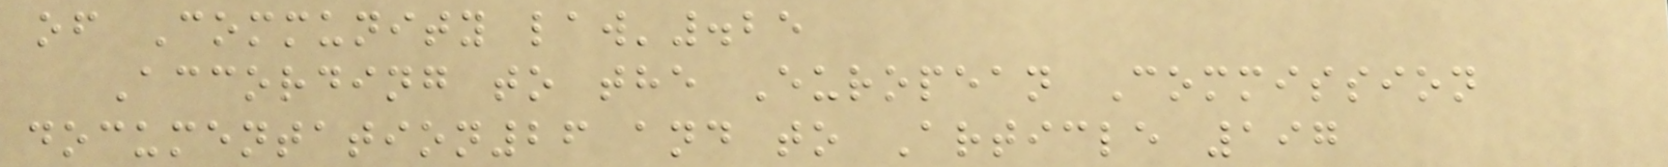of Community law'.25
According to the European Commission
documentation26 and to Article 197
